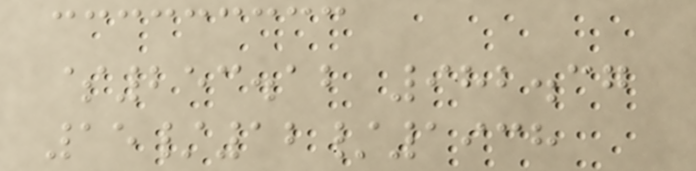$253.12 982.37
15/12/1938
